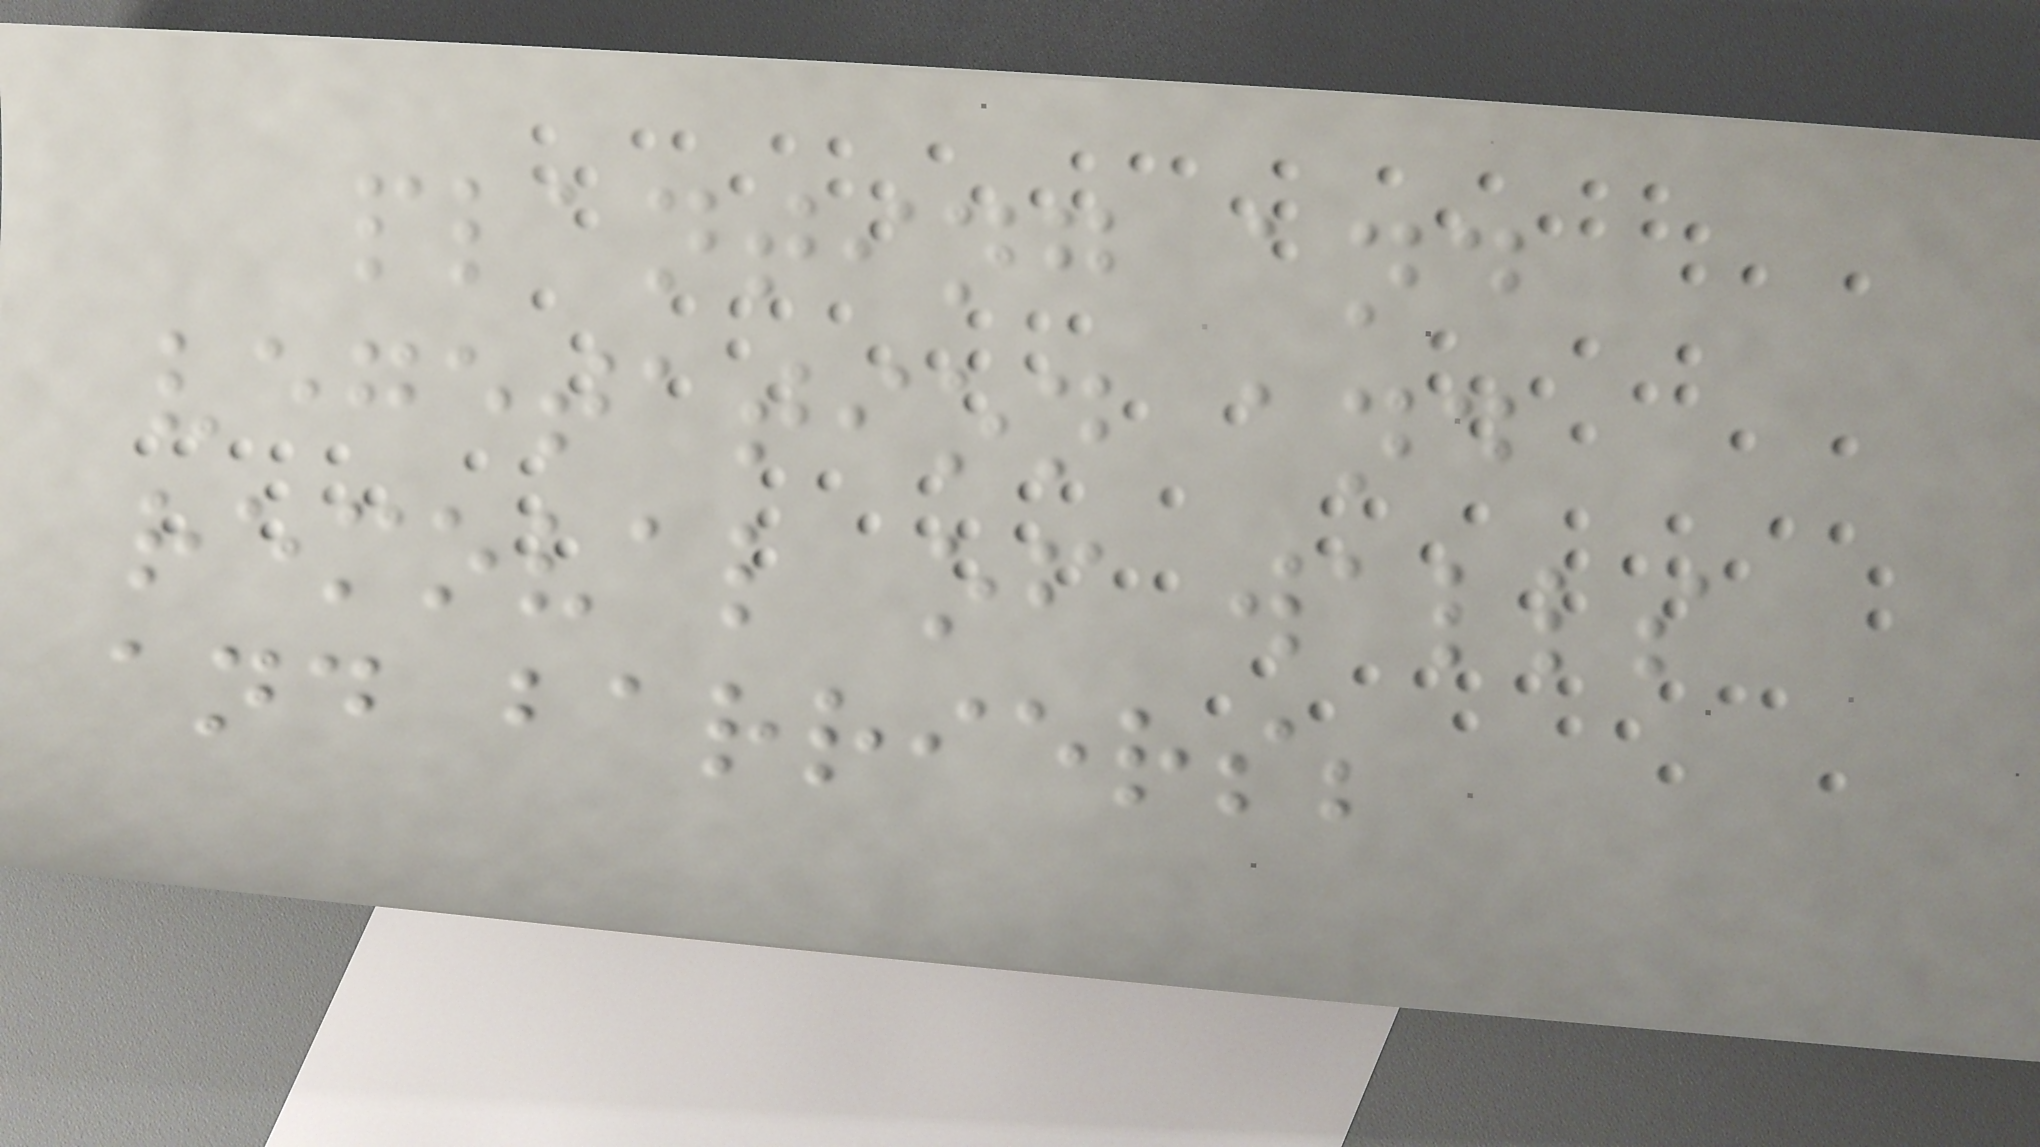planting and
vegetation and
removal of walls
and barriers;
